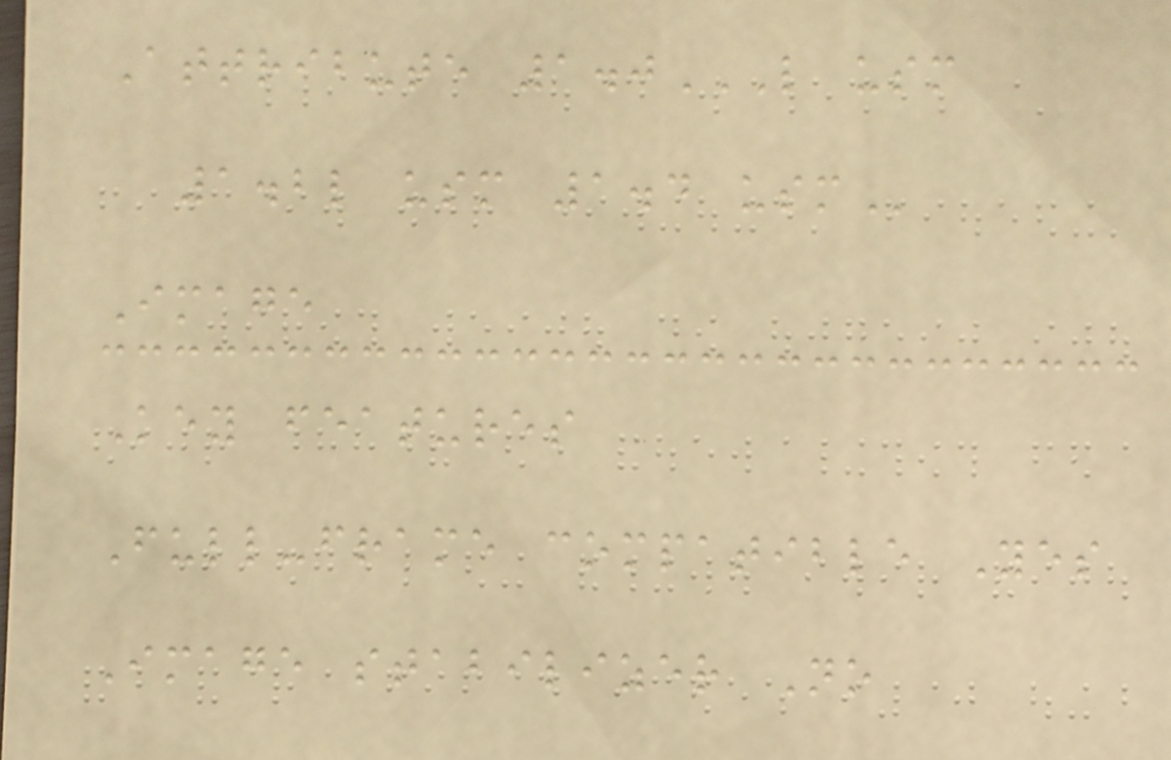Attribute 1.0L USM
1.2L USM 1.4 USM
Image
Key features
Full-frame compatible Yes
Image stabilizer No
